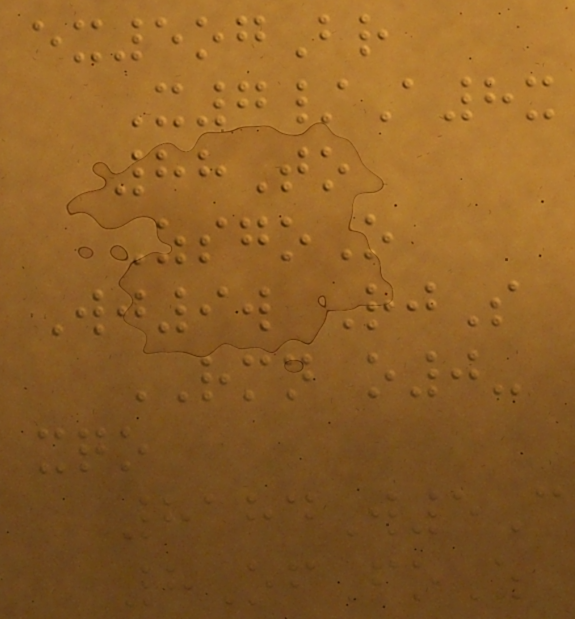ex5ogBr
X7/A8x
88To
ZsgoO
Wj9w RjS
RMN o0-
xqo
8184W5C
8OfFoZ
